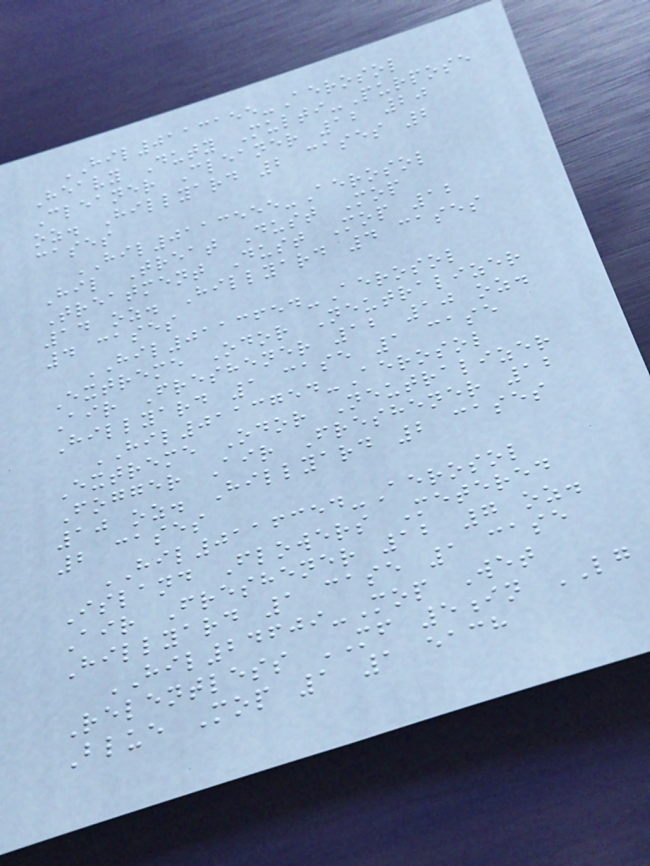HIL0113155-Aerosol
Heavy Duty Multi-Purpose
Cleaner Cleaner 12 20
oz. Hillyard 2 cases 2
cases
HIL0113555-Aerosol
Hil Treat Dust Mop
Treatment Dust Mop 12
14 oz. Hillyard 4 cases
4 cases
HIL0113654-Aerosol
Extreme Odor Neutralizer
Air Freshener 12 10 oz.
Hillyard 1 case 1 case
HIL0113754-Aerosol
Extreme Odor Neutralizer
Fogger Air Freshener 12
10 oz. Hillyard 2 cases
2 cases
HIL0116354-Aerosol
Island Flowers Metered
Air Freshener 12 7 oz.
Hillyard 1 case 1 case
HIL24609-Mop Wet
Relentless MF 5in LG
Blue Mop 1 1 each
